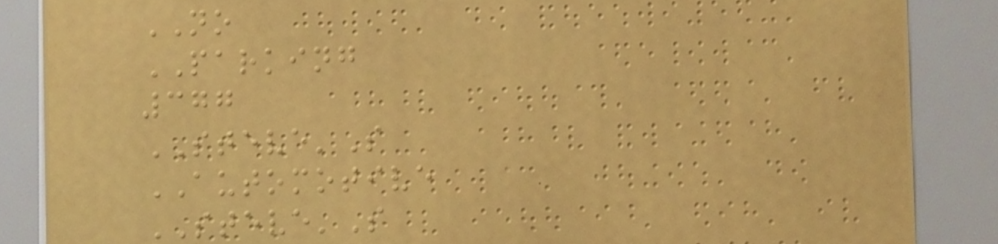NO
PARKING
377
STEVE'S
AUTOMOTIVE
STEVE'S
